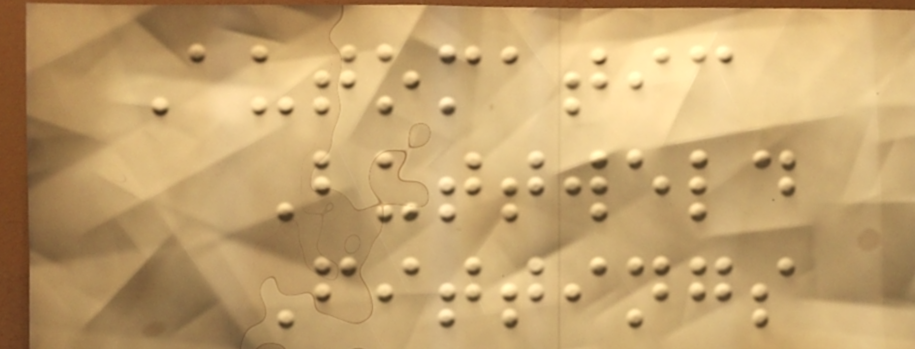Automatic
Buttweld
Fittings
